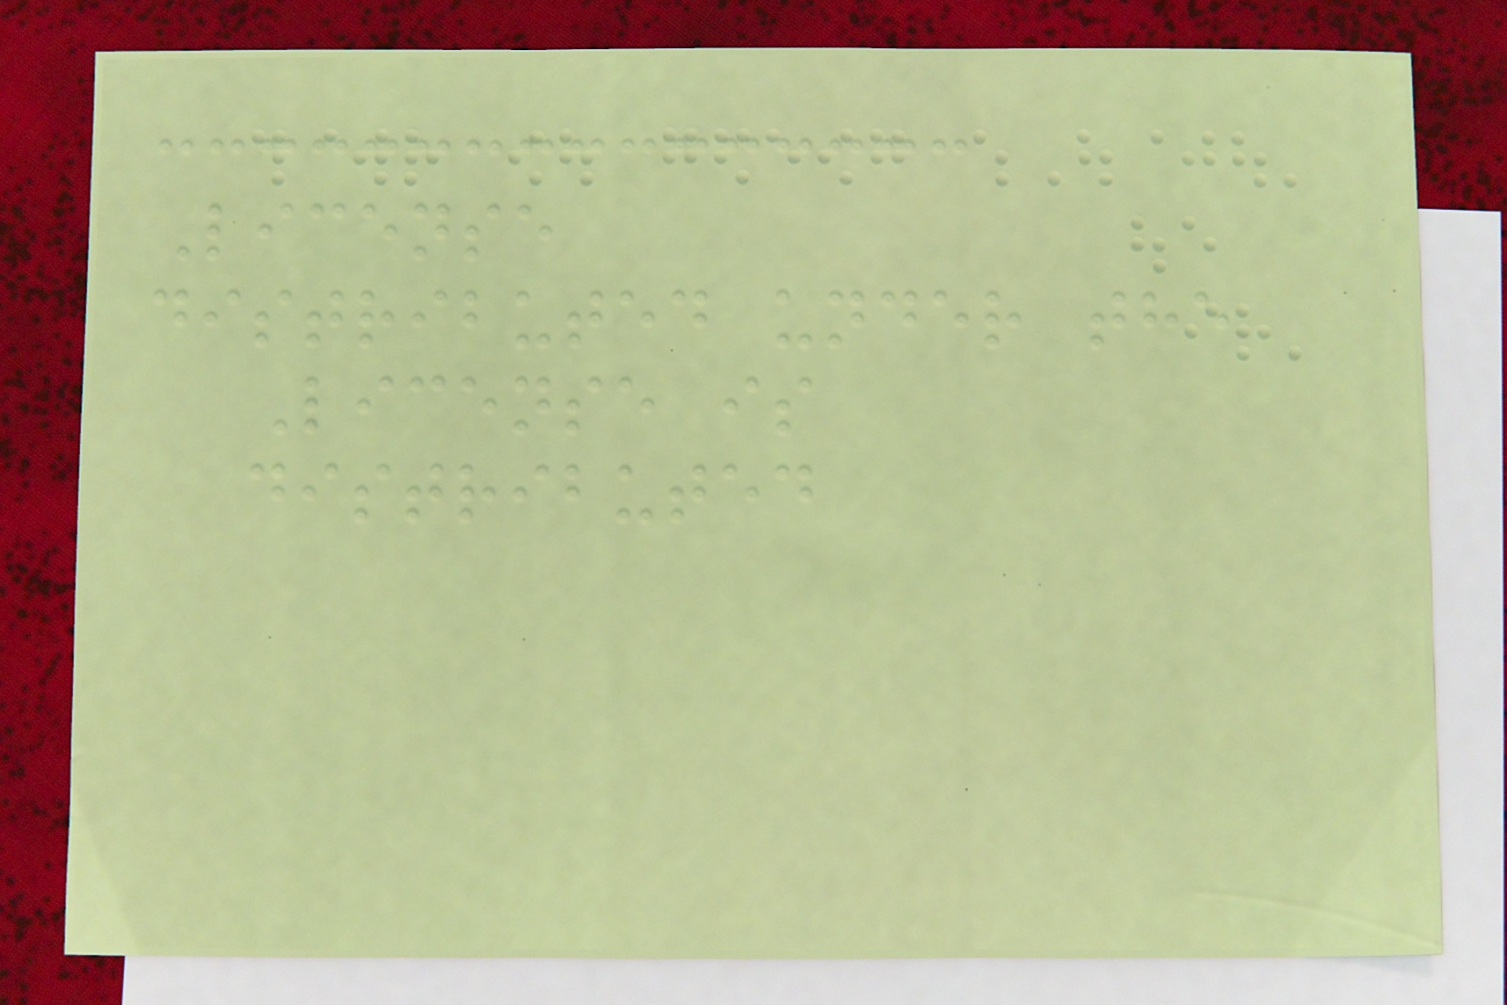License
distributed under the
License is
distributed
